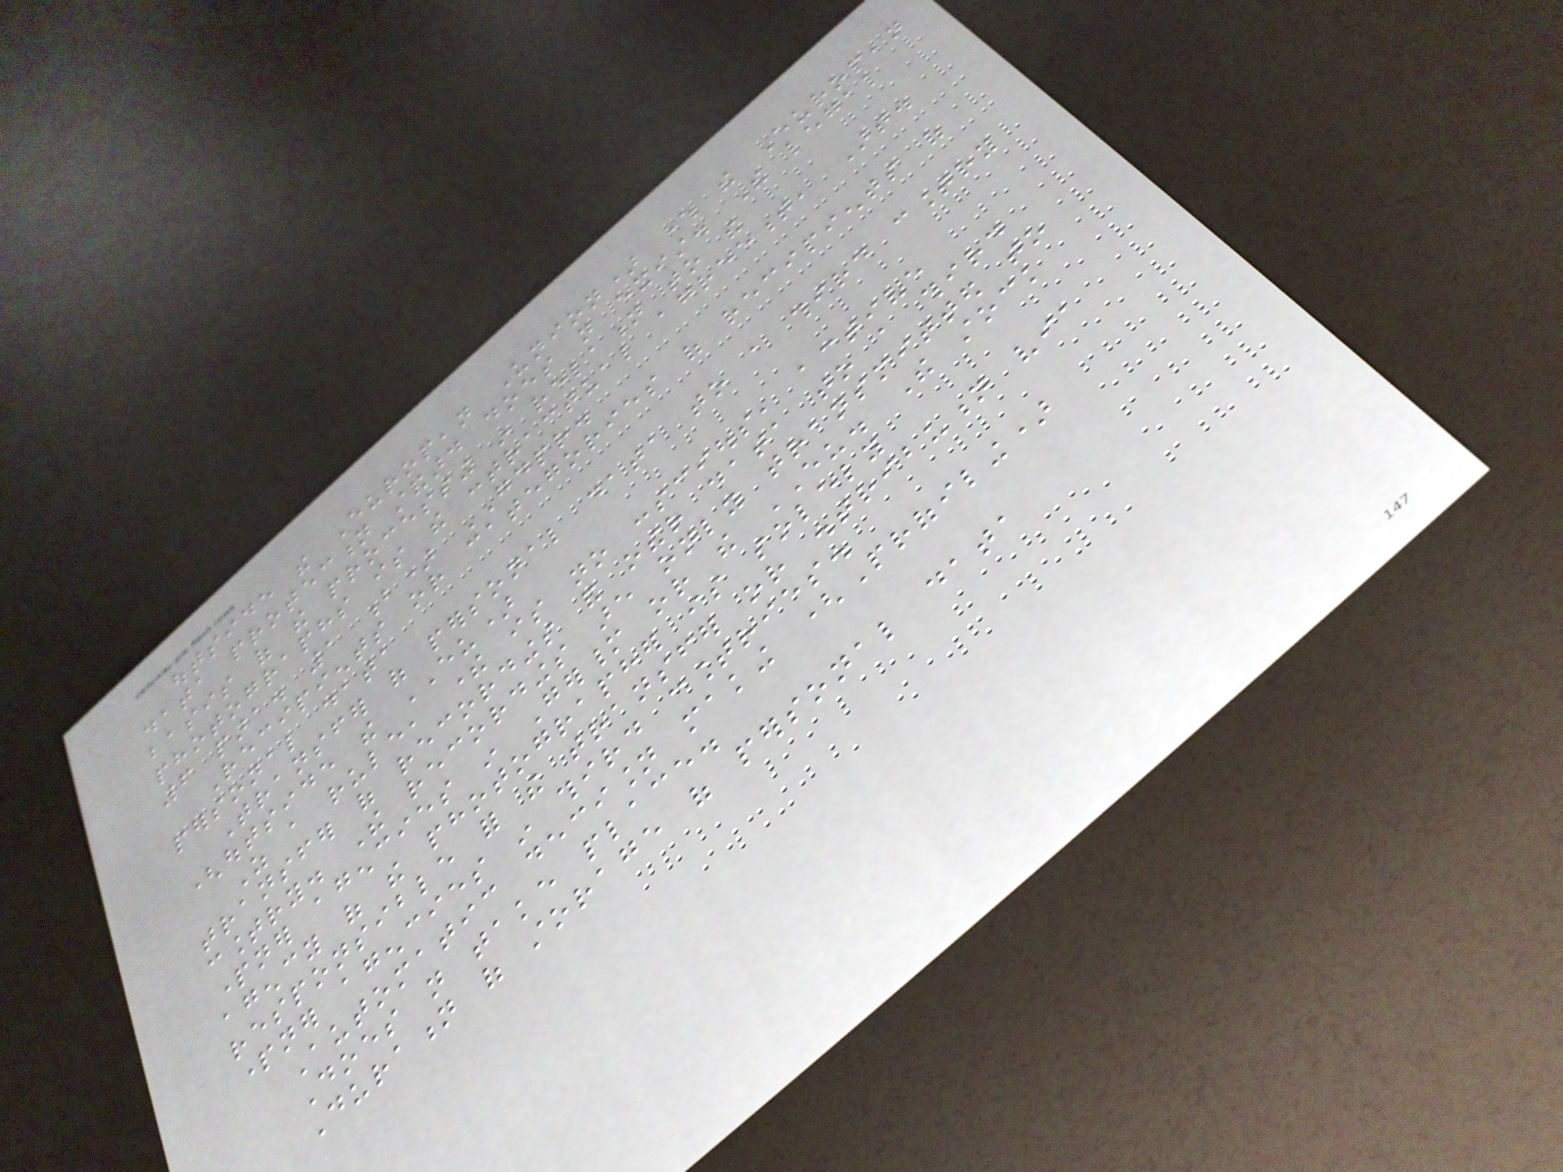outside the European Union) where the European
data protection standard does not exist. The legal
basis of the processing in relation to the
photographs is the contractual agreement, Art.
6 para. 1 b) GDPR.
Recipients or categories of recipients of
personal data
Transfer of personal data to a third country
(outside the EU)
As a rule, there is no conscious, active
transfer of recordings and other data to a third
country. The recordings are only transmitted to
partner agencies in Germany or the EU. The stock
agency of the photographer is solely
responsible for the transfer or distribution via
partner agencies in third countries.
Automatic decision making (Profiling)
Does not take place.
Duration of storage of personal data
